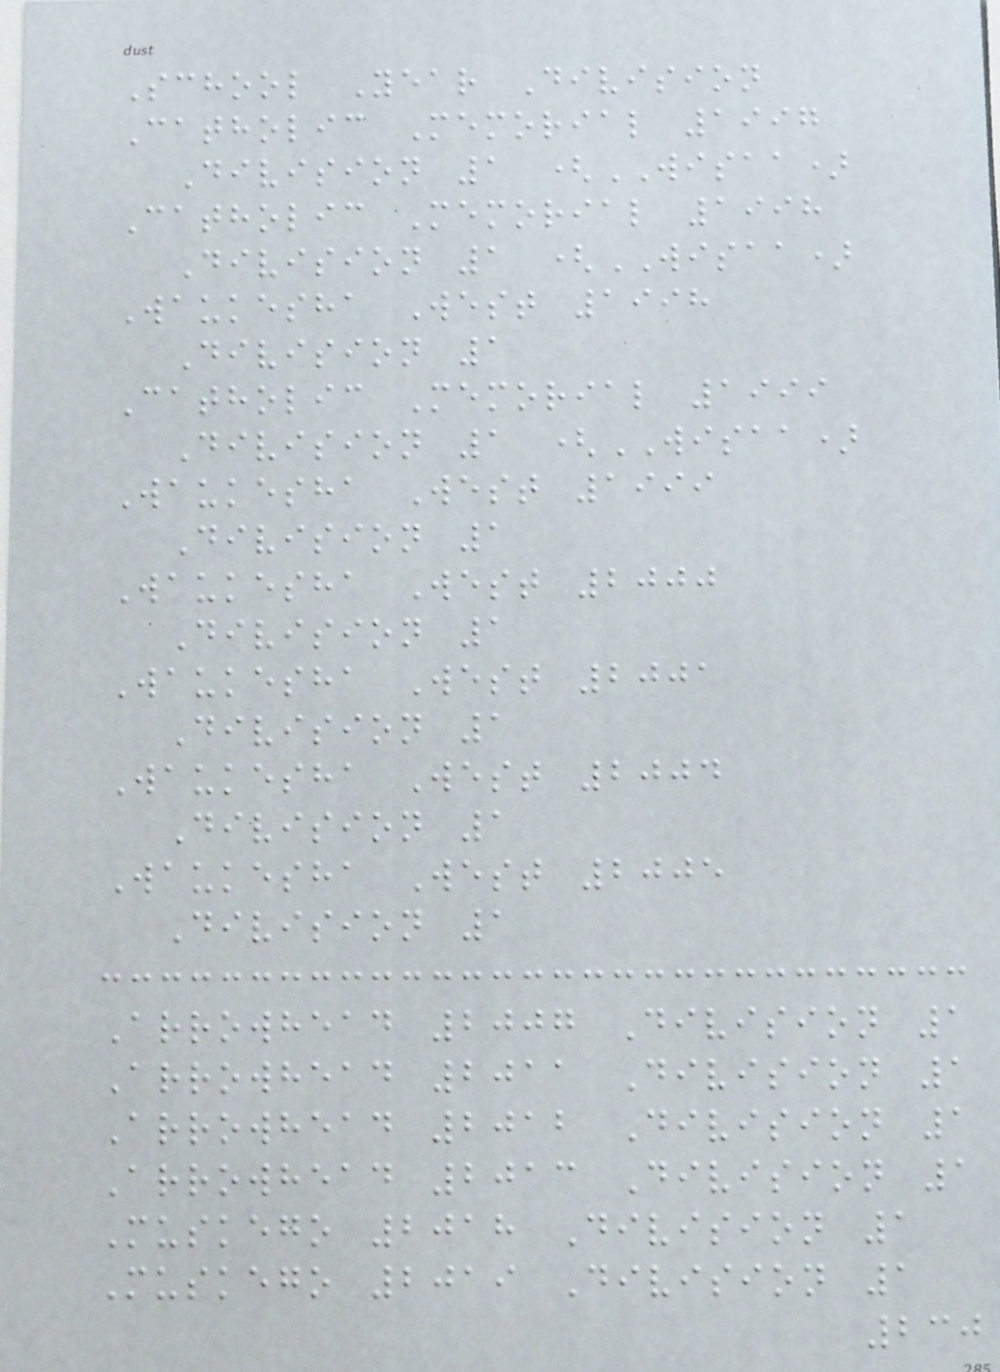School Year Division
Catholic Memorial 1997
Division 1 (WISAA)
Catholic Memorial 1998
Division 1 (WISAA)
Waukesha West 1998
Division 1
Catholic Memorial 1999
Division 1 (WISAA)
Waukesha West 1999
Division 1
Waukesha West 2000
Division 1
Waukesha West 2001
Division 1
Waukesha West 2004
Division 1
Waukesha West 2005
Division 1
Arrowhead 2007 Division 1
Arrowhead 2011 Division 1
Arrowhead 2012 Division 1
Arrowhead 2013 Division 1
Muskego 2018 Division 1
Muskego 2019 Division 1
230
